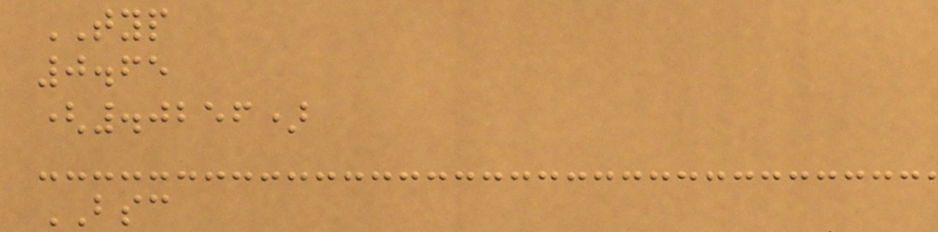TYP
0.65
(.0256)
BSC
